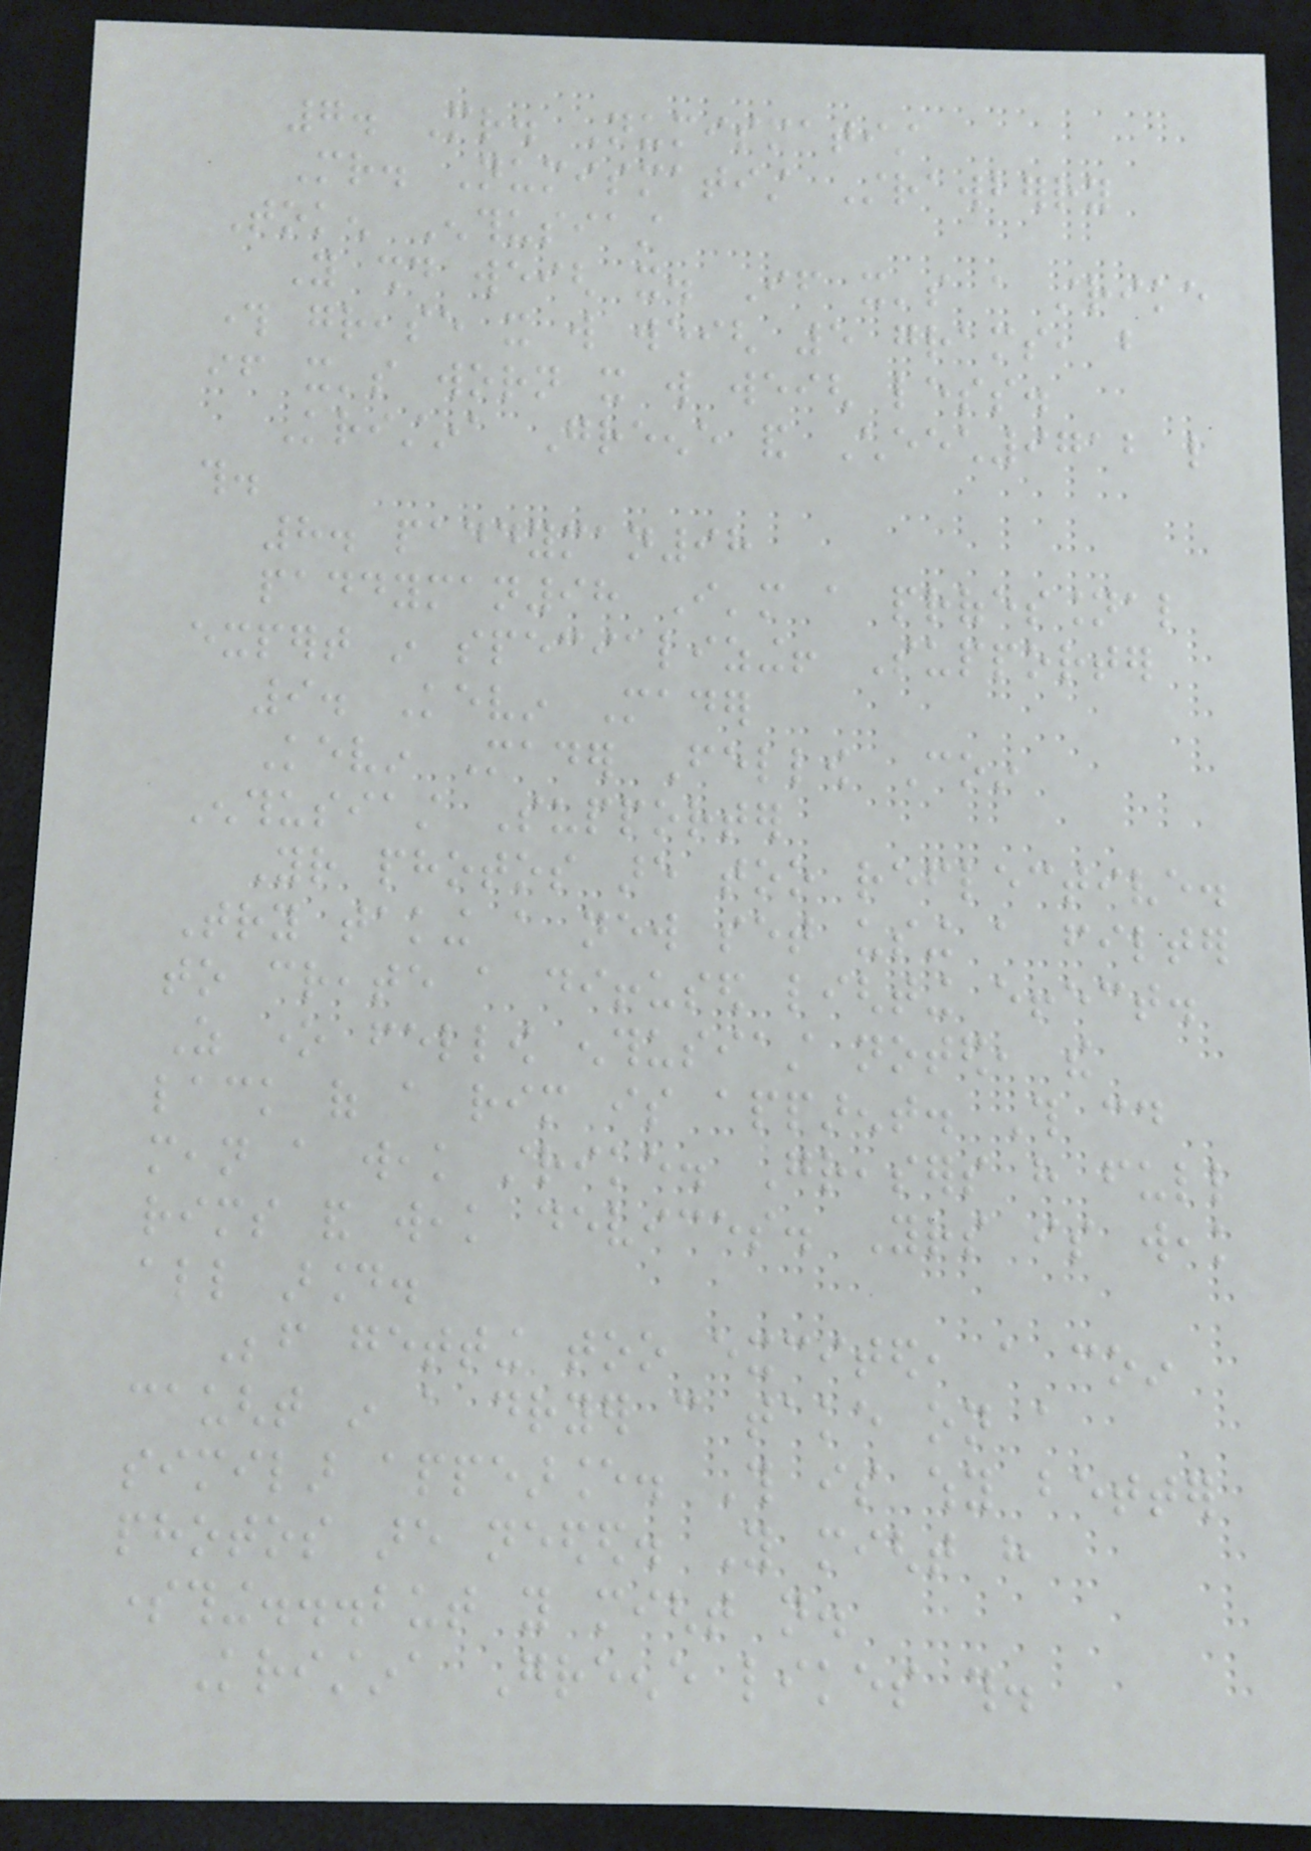7. Mr. Numismatist
Mr. Numismatist Strawberry
Token Enthusiast
You should weigh it. If it's a strike
through grease it will weigh 5 grams, but
if it's worn it will weigh less.
Kristina Greene and Cheech9712 like
this.
8. paddyman98
paddyman98 I'm a professional
expert in specializing! Supporter
9. Kevin Mader
Kevin Mader Fellow Coin
Enthusiast Supporter
Your photos are too reflective.
Try taking a new set using a filter
to create a diffused lighting effect.
As one fellow enthusiast noted, the
lack of a rim is apparent. This could
mean a weak strike. Greasers have full
rims and weak devices. Yours is weak
all around.
Before getting too excited, a coin
caught in a dryer can take on a
similar appearance. This is why better
photos are needed. You might have
something...but you might not.
Kristina Greene likes this.
